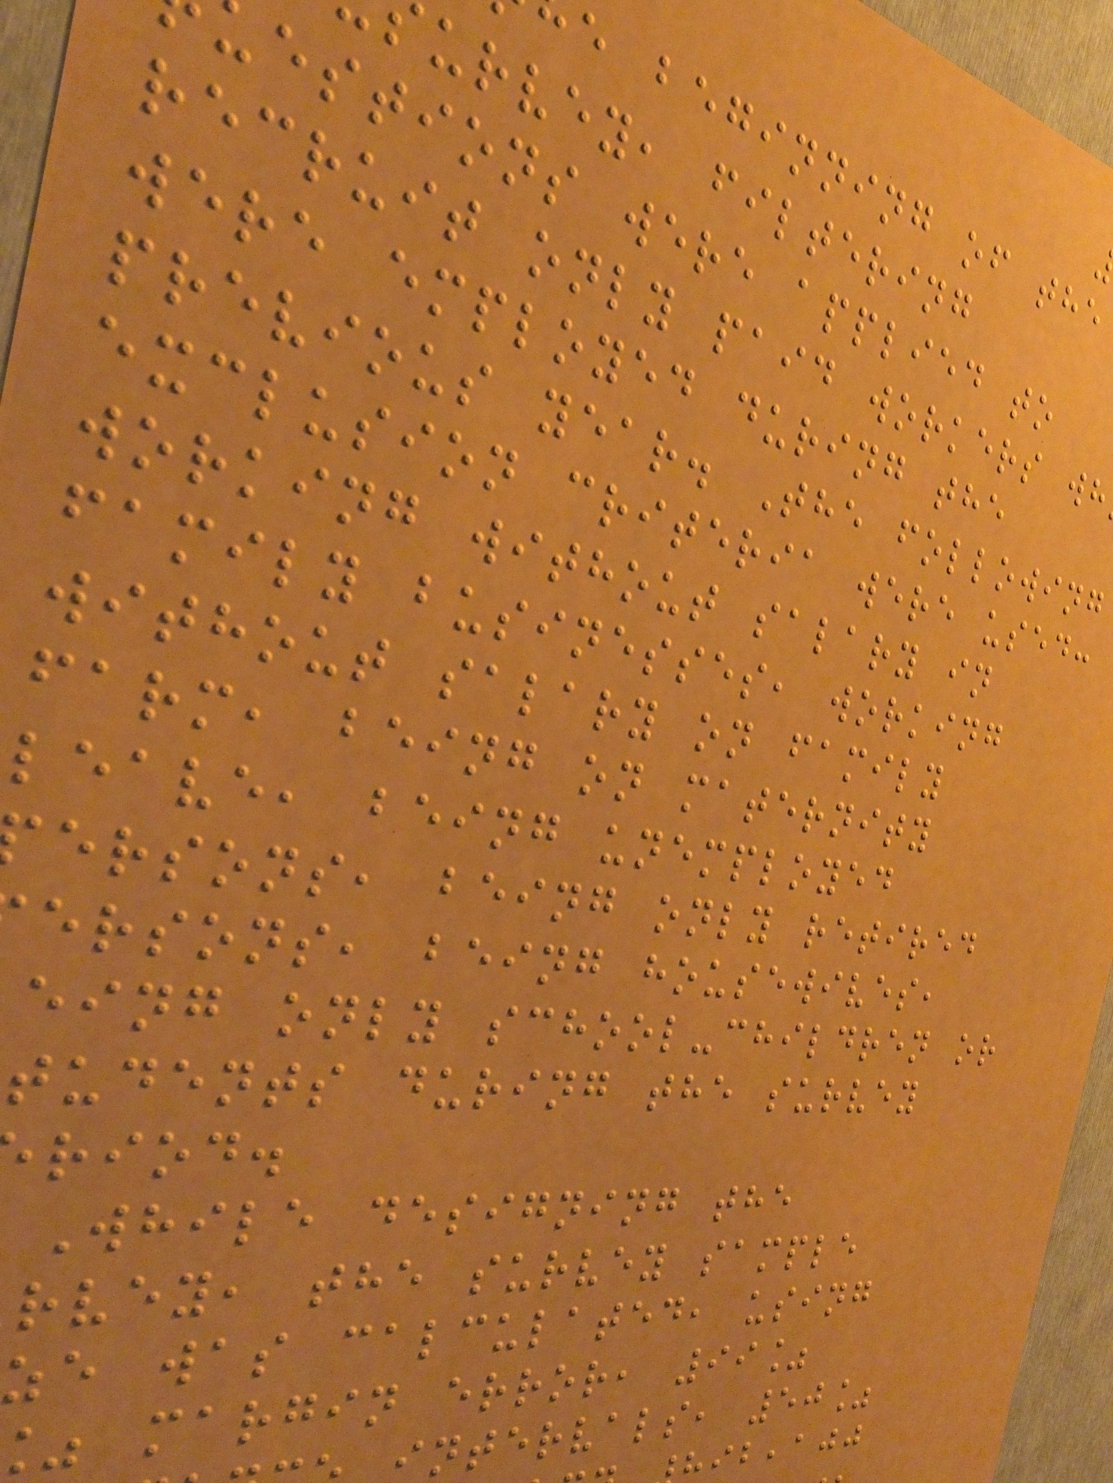e beginning of the
urvey, filtering
estions were applied to
recruit only paid workers wh
were employed during the
previous year. The following
exclusion criteria were used:
working without salary in
family businesses, working
without salary on family
farm, being on maternity
leave, being unemployed
ersons, being only retired
ersons, being housewives,
eing only school-children or
tudents during the survey
riod.
While designing the
rvey, the survey sample
ze was calculated, using
margin error, 99%
ntervals, 50%
